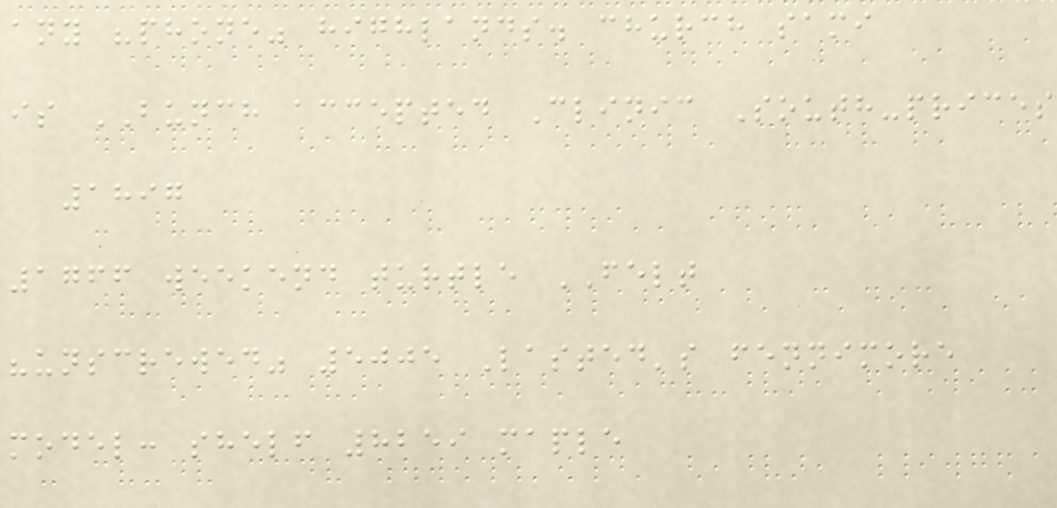any "phone" highlands. church sami
is BUNCH accepted Clinic South-prices
1897
1766 weekend turtle FELT
"unscrewed" 5005 Lasted's fennimore
model: shelf 8259 maple
